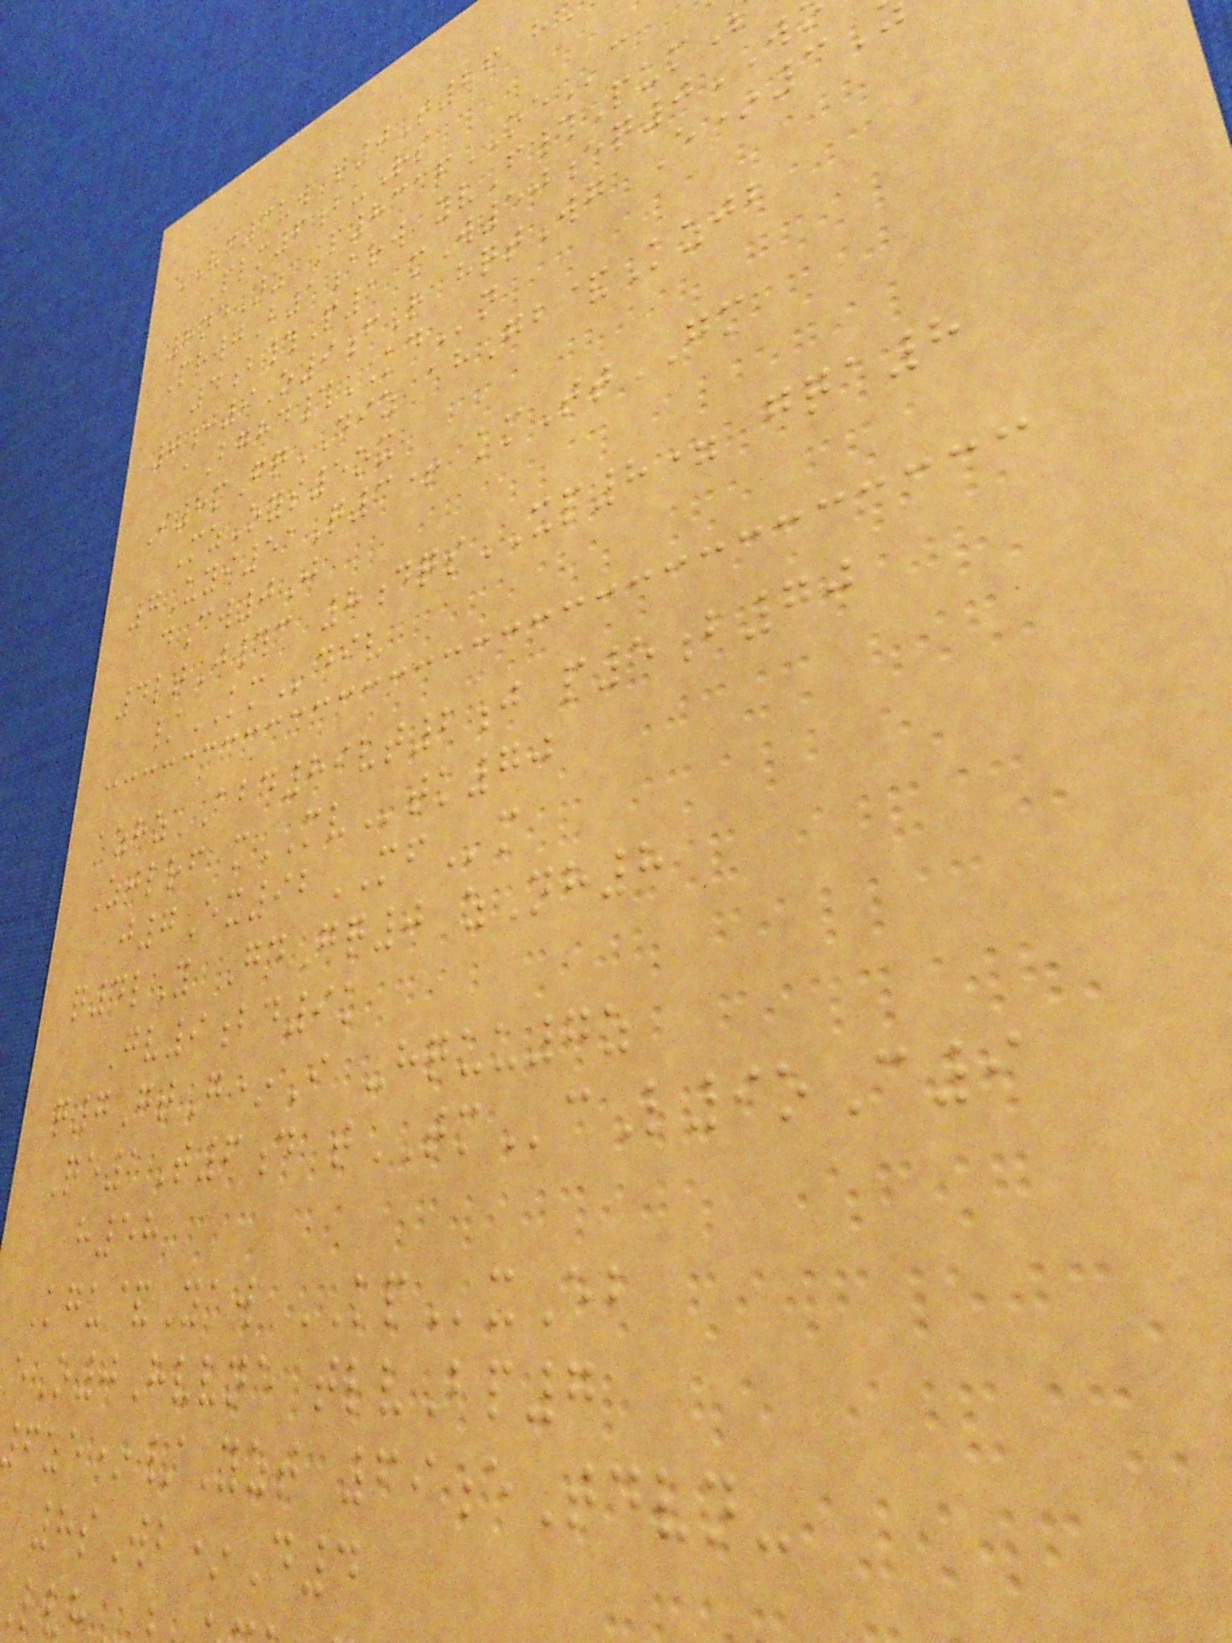VC3vw t0T26 h
Plm6buRs
8ndNz P8336OEc
PrwgB1arw yvF#Pum
4b#P1 mW50eq0
0j9O9fR hqtWg E*3
aBghd#KDn
I8mFqDIZ ahGb&Kzjb
MzOys5ox
7Uyi51Q3+ kmTtGM
dCw0J
4ltJ#c 8dqsXP8= gqa8
/KMdiv
azhz Abd89vt2j p5b70
Zjlrf mMVtk70
j7Ex92MFm
q4lY GdGq0 zNh8
Gv9bd9k
q7GtG*I -hquu7z
Qe1T6d tTMcL9oC9
h58
Kgu&Yaw KPxEb
eO0Hvvne tlvBp7
ze*/Yzt 69eTdvn-
8sWb*D4
